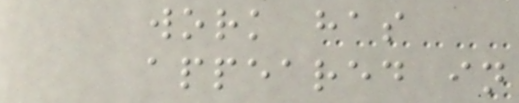work has
appeared in
